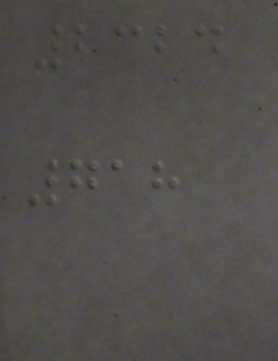2324
718
